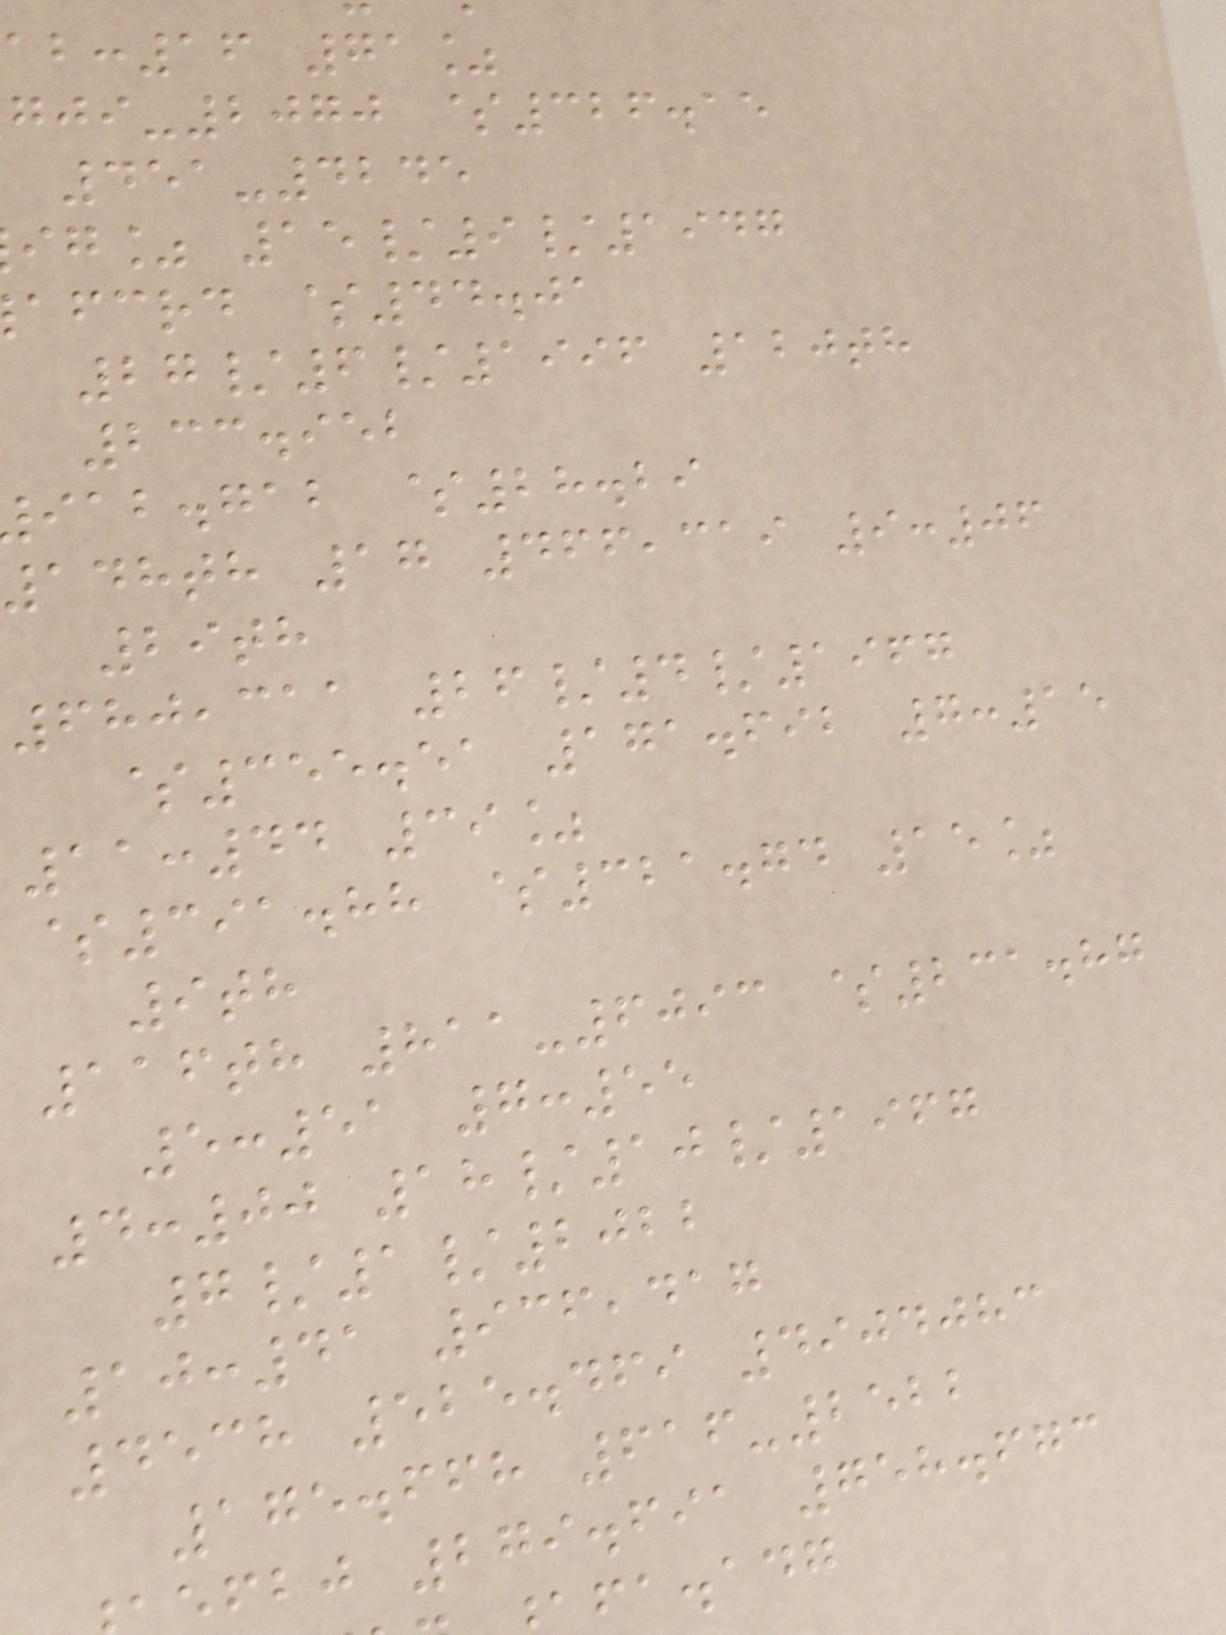:16 71%
-2070 $326.15
451-4245
ig% 15/9/1947
afcrd $44.01
27/6/1996 120th
233.952
iab.gab $28.29
adhth 17 466,319 9:06
29th
680,311 26/4/1967
$355.51 171.692 7:15
11:44 39%
$391.88 $321.74 15%
9th
116th 811-6093 $231.87
5:51 7:55
4:00 18/10/1967
7/1/2022
10:41 936,417
4538 525.469 4904083
175.668 616-2522
fbj 279.691 758.673
fa.adg
